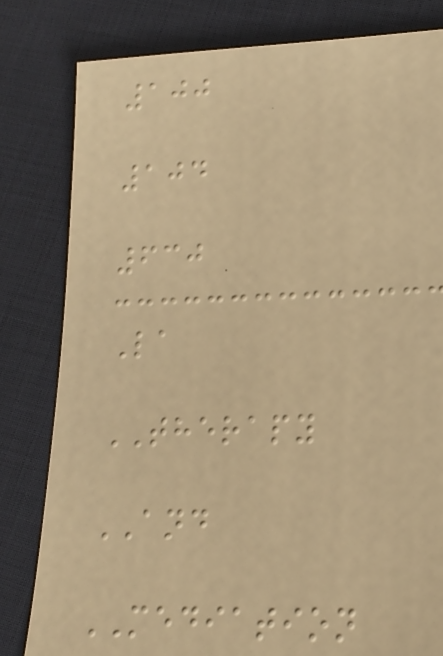100
104
630
La
THERAPY
AND
MEDIATION
